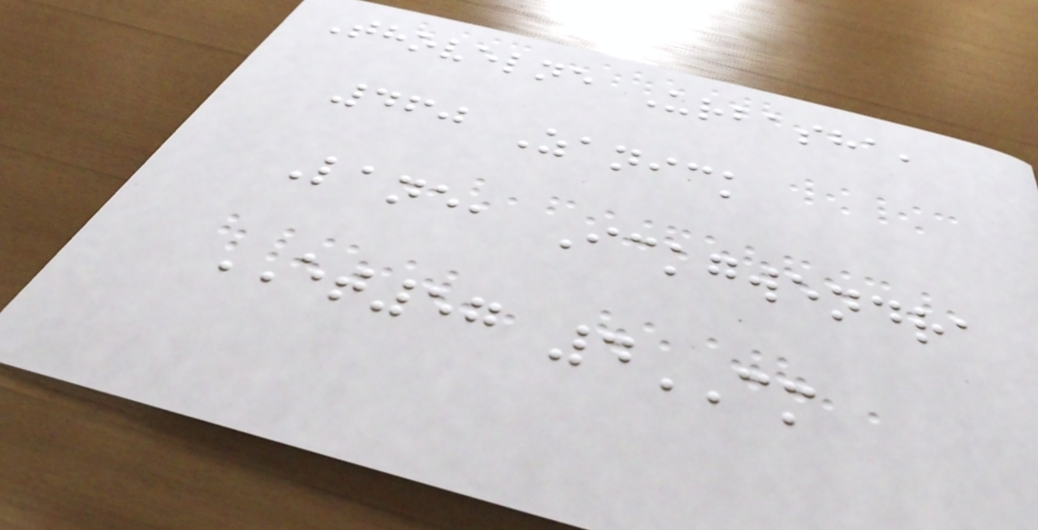Thovelne Urbasha,
460 Zanick
Lane, Ickgwendra
ET57 4CM
